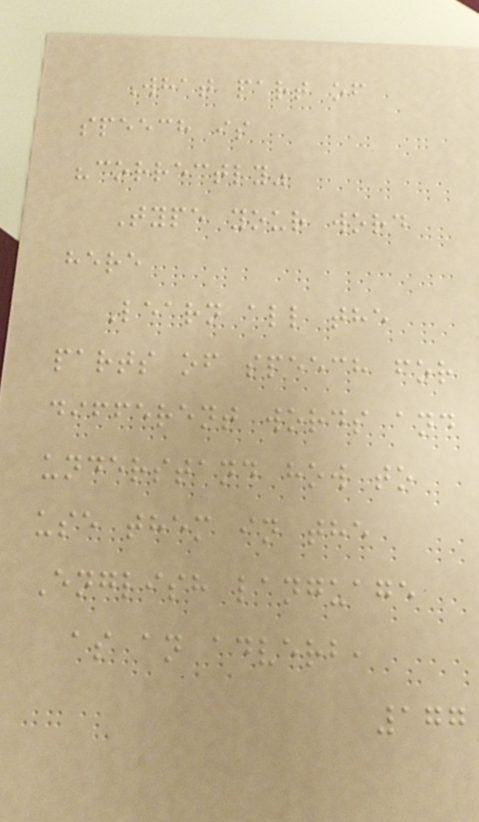What part of
speech is
"correctly"
Type your word
here
Learn all the
parts of speech for
different words and
understand how to
use them in the
English language
as an adverb,
177
